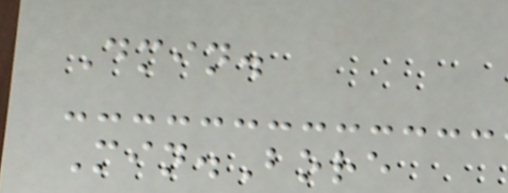Dmin.
Min.Bore
